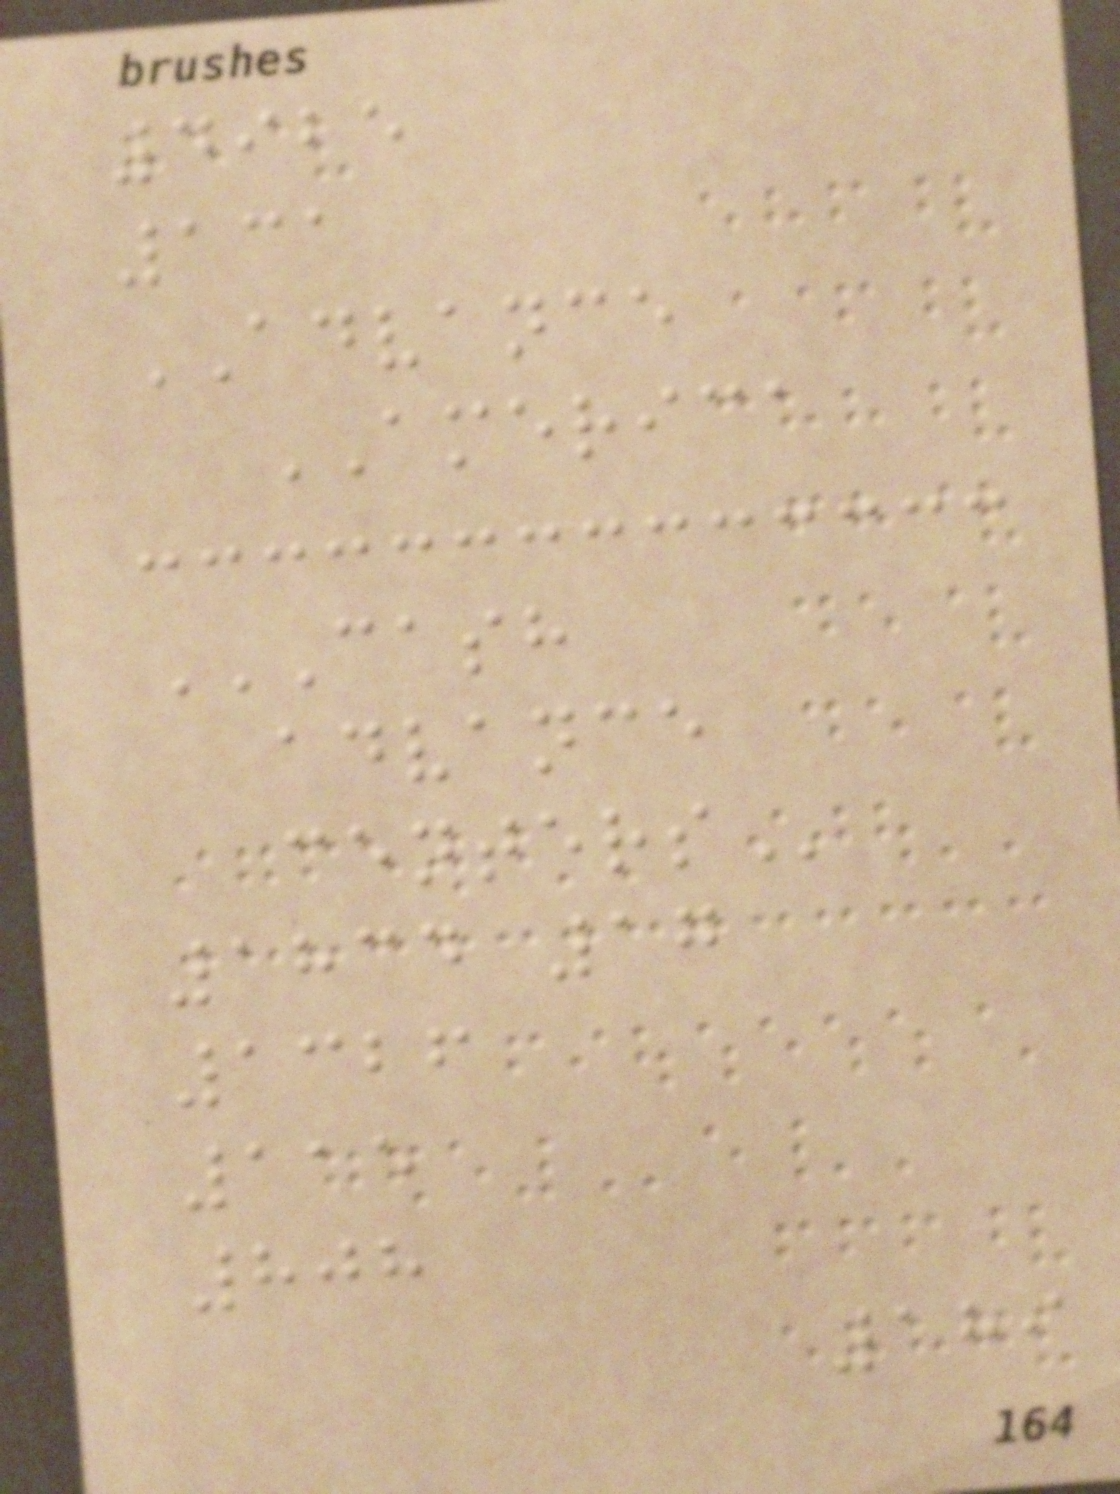4925
131
ADVANCE
AMERICA
CASH
ADVANCE
CENTERS
1834 17
1326
115
808
189
